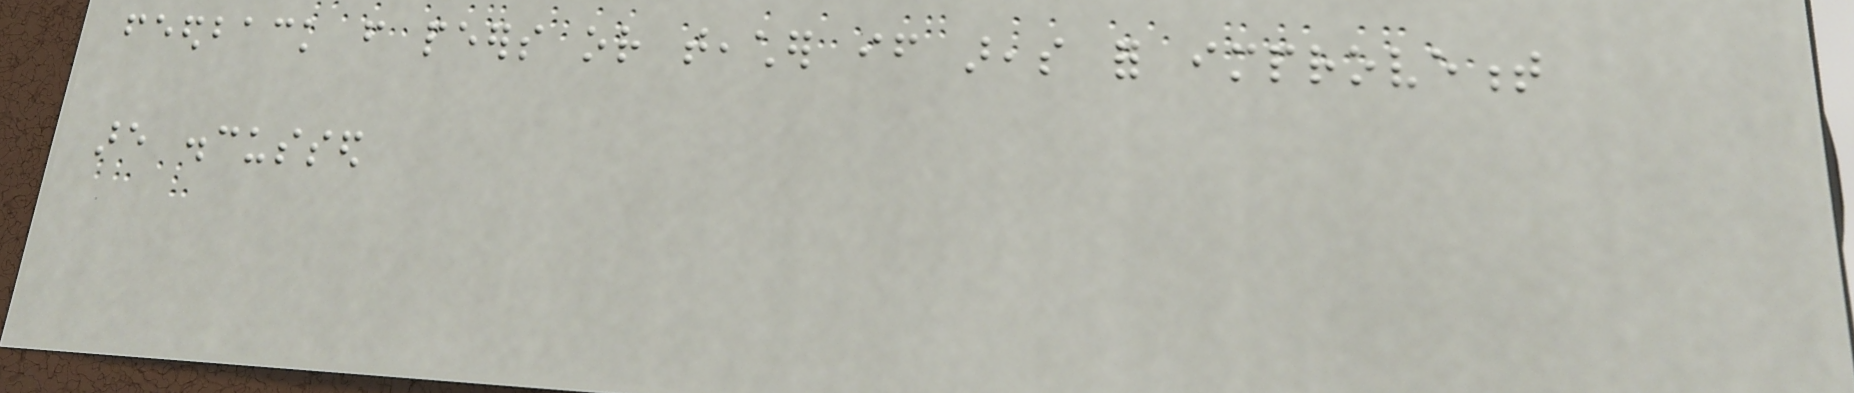feedback from peers or teacher if areas for improvement
are discussed
